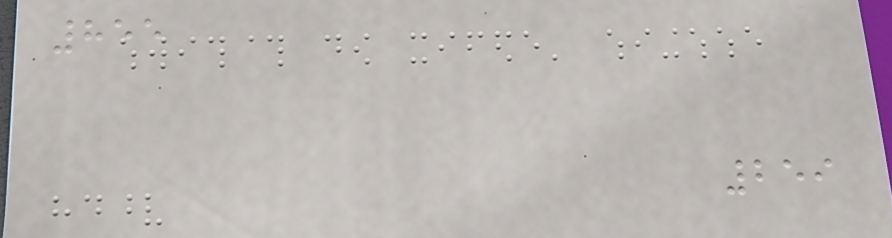855
259
